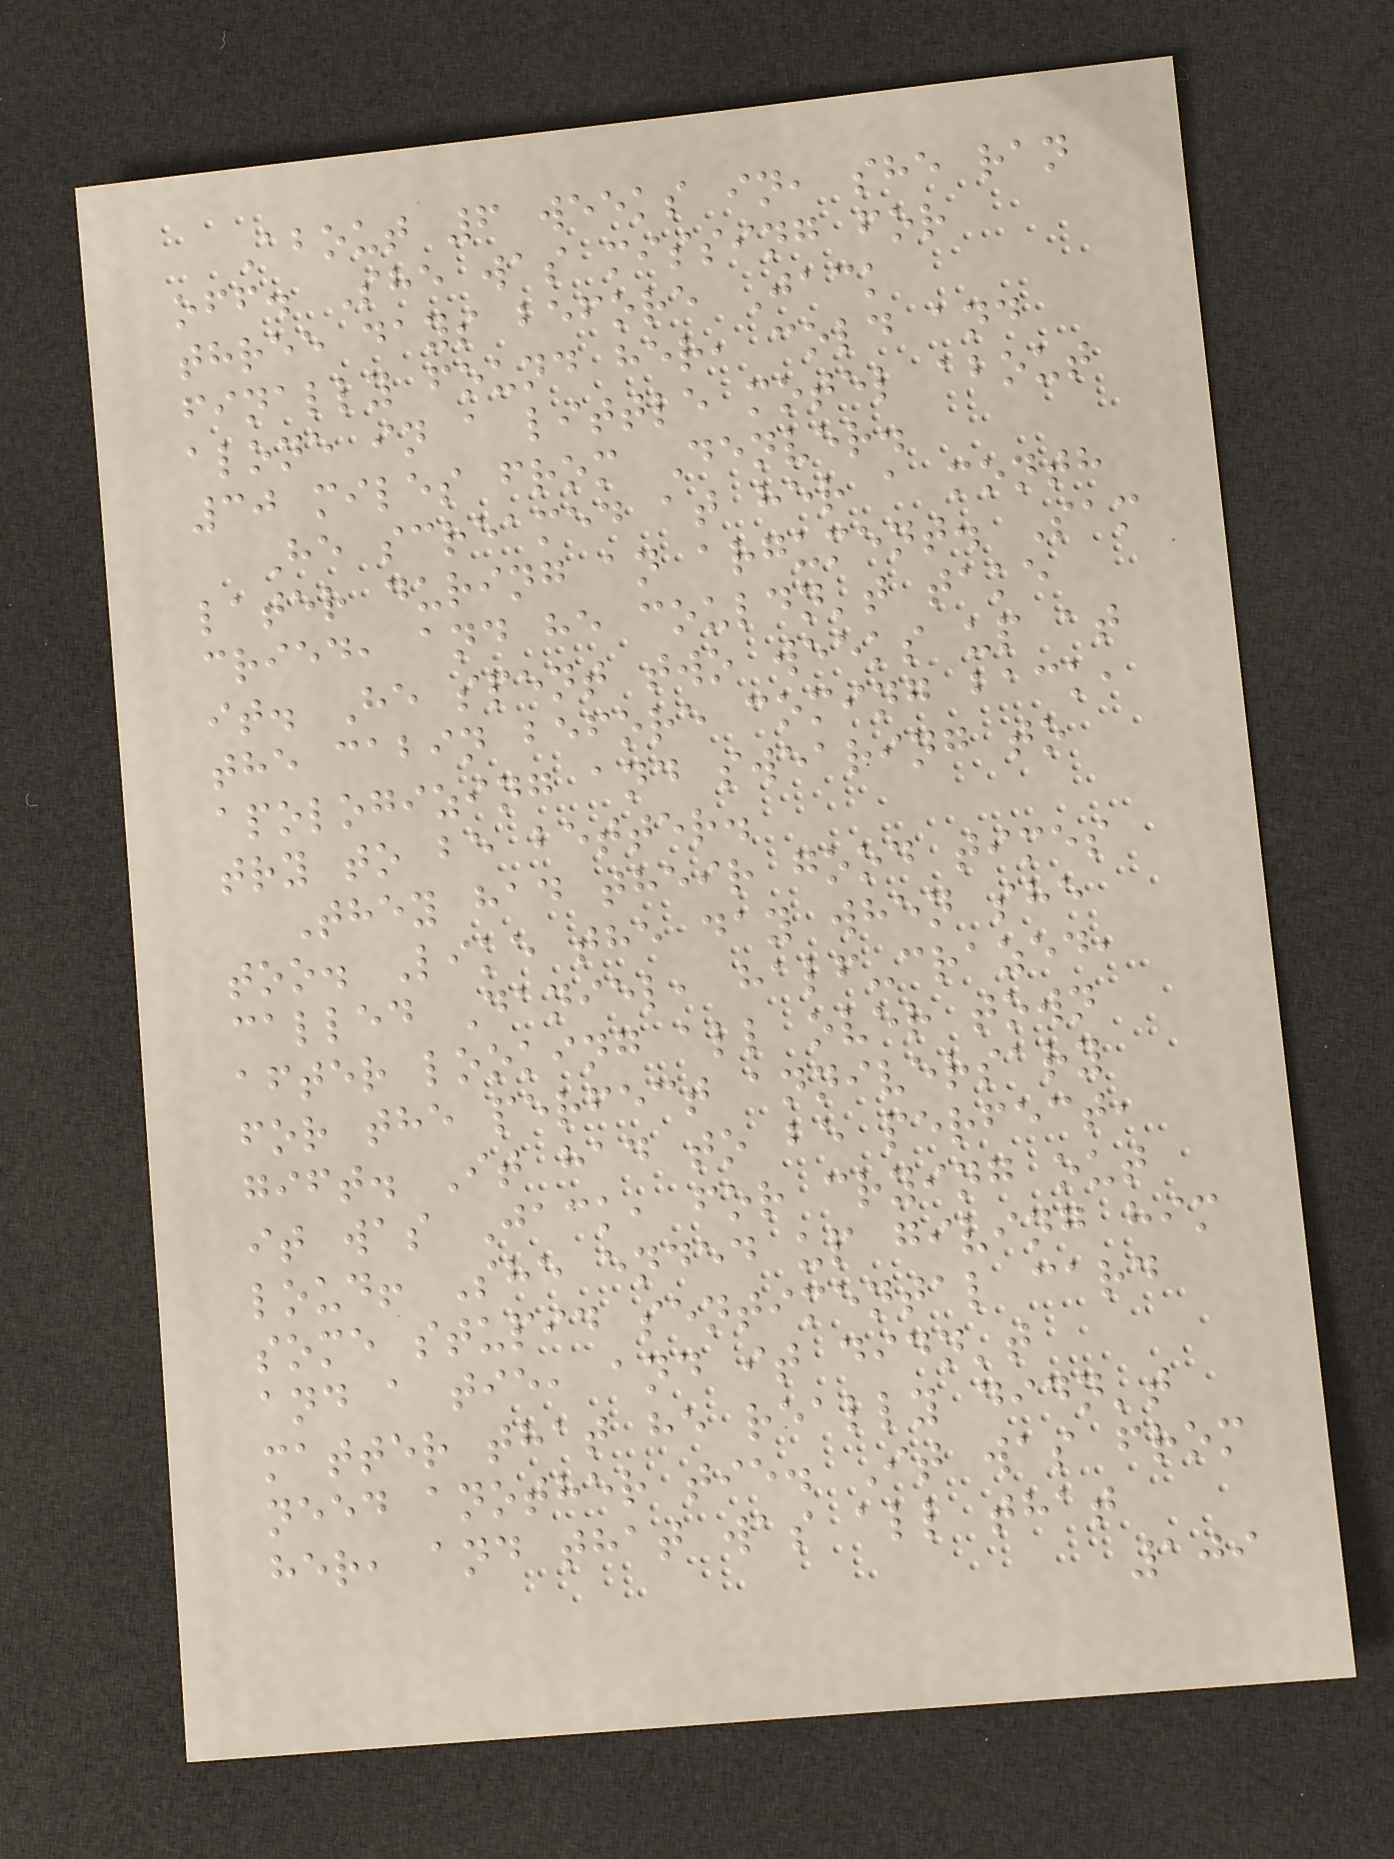About 6 weeks in, she ran
off. She was missing for
three days before Jack
finally found her, cold and
alone in a little motel about
30 miles from Denver.
He screamed at her a month
later during an argument. Sam
cried, and he couldn't take
it. He spent two weeks up at
the cabin before coming back,
apologizing and swearing to
try to be better.
They had their good times
too. Like the day when she
called Daniel, half-crazed,
after looking all over town
for the perfect anniversary
gift. It had to be perfect,
it was Jack, for crying out
loud! She ended up giving him
some stupid sentimental card
and a tie, and it didn't
matter that he really didn't
need another tie. It was from
her, and that was all that
109
